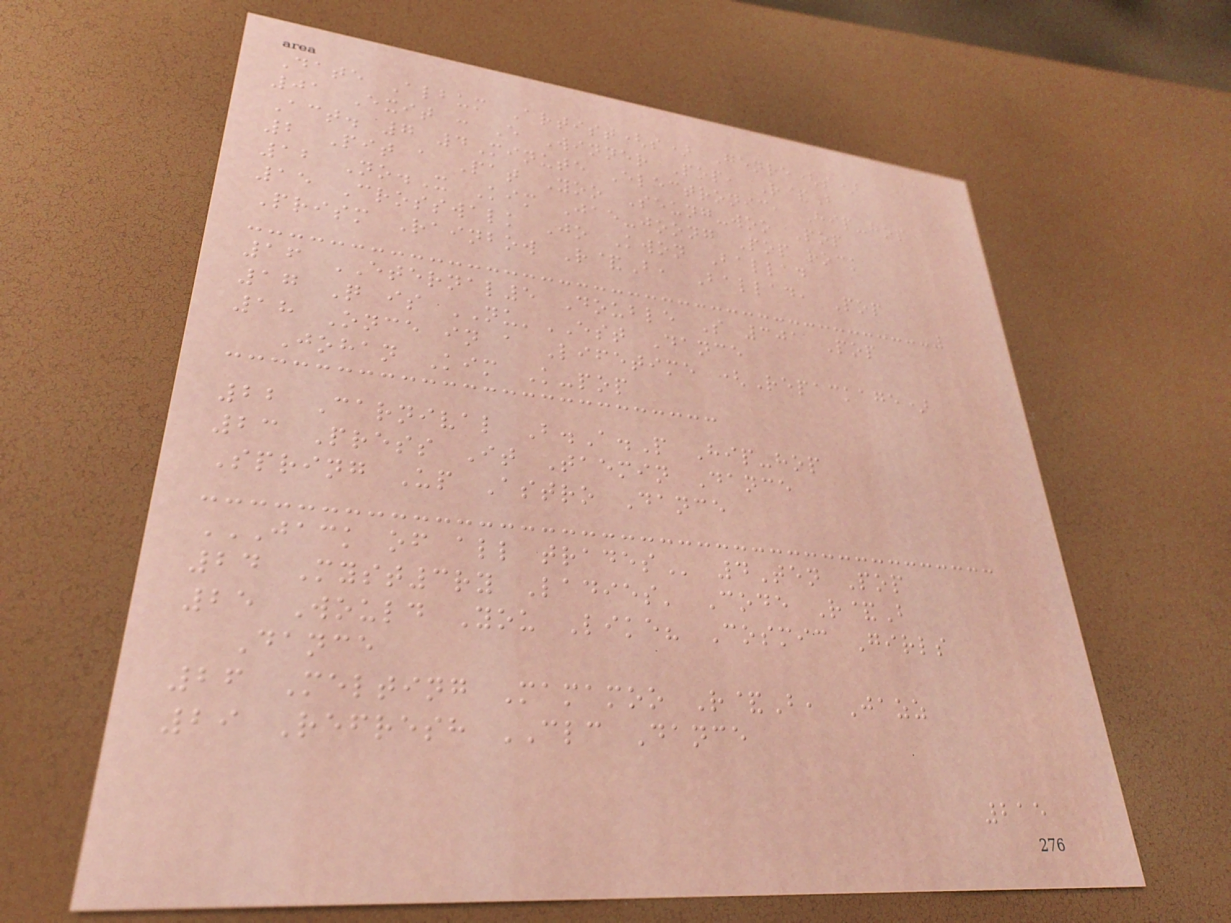Date Album Artist(s) Genre(s)
01 Exit : E Winner Pop, R&B
Act. 7 4Minute Electronic, Hip-hop
2 Pit a Pat Yoo Seung-woo Pop
12 No.X Kim Jae-joong Pop rock
15 Crosswalk Jo Kwon Ballad
Prism Rainbow R&B, Ballad, Pop
16 ETERNAL5 Double S 301 Pop
17 Q is NU'EST Dance
18 Once in a Lifetime (Repackage)
Johan Kim K-pop
22 Carnival B.A.P Hip-hop
23 Press It Taemin Dance
Spring Up Astro Dance
JACK OF ALL TRADES 4Ten Pop
24 Myst3ry Ladies' Code R&B
25 Would You Like? Cosmic Girls
Dance
26 Melting Mamamoo R&B, Jazz
29 Refresh CLC Dance
215
